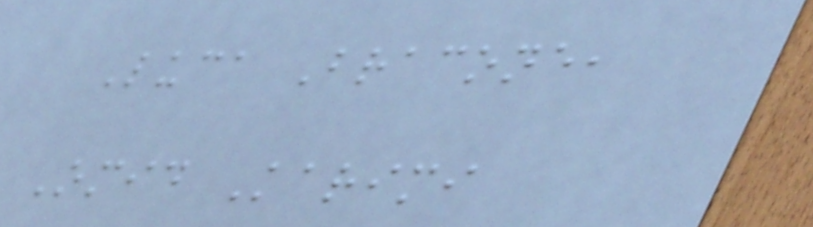Luca Bracone,
Omid Karimi
